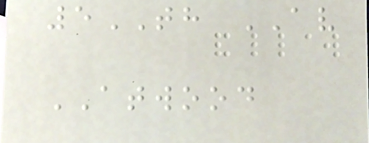5TH AV
ATWOOD
